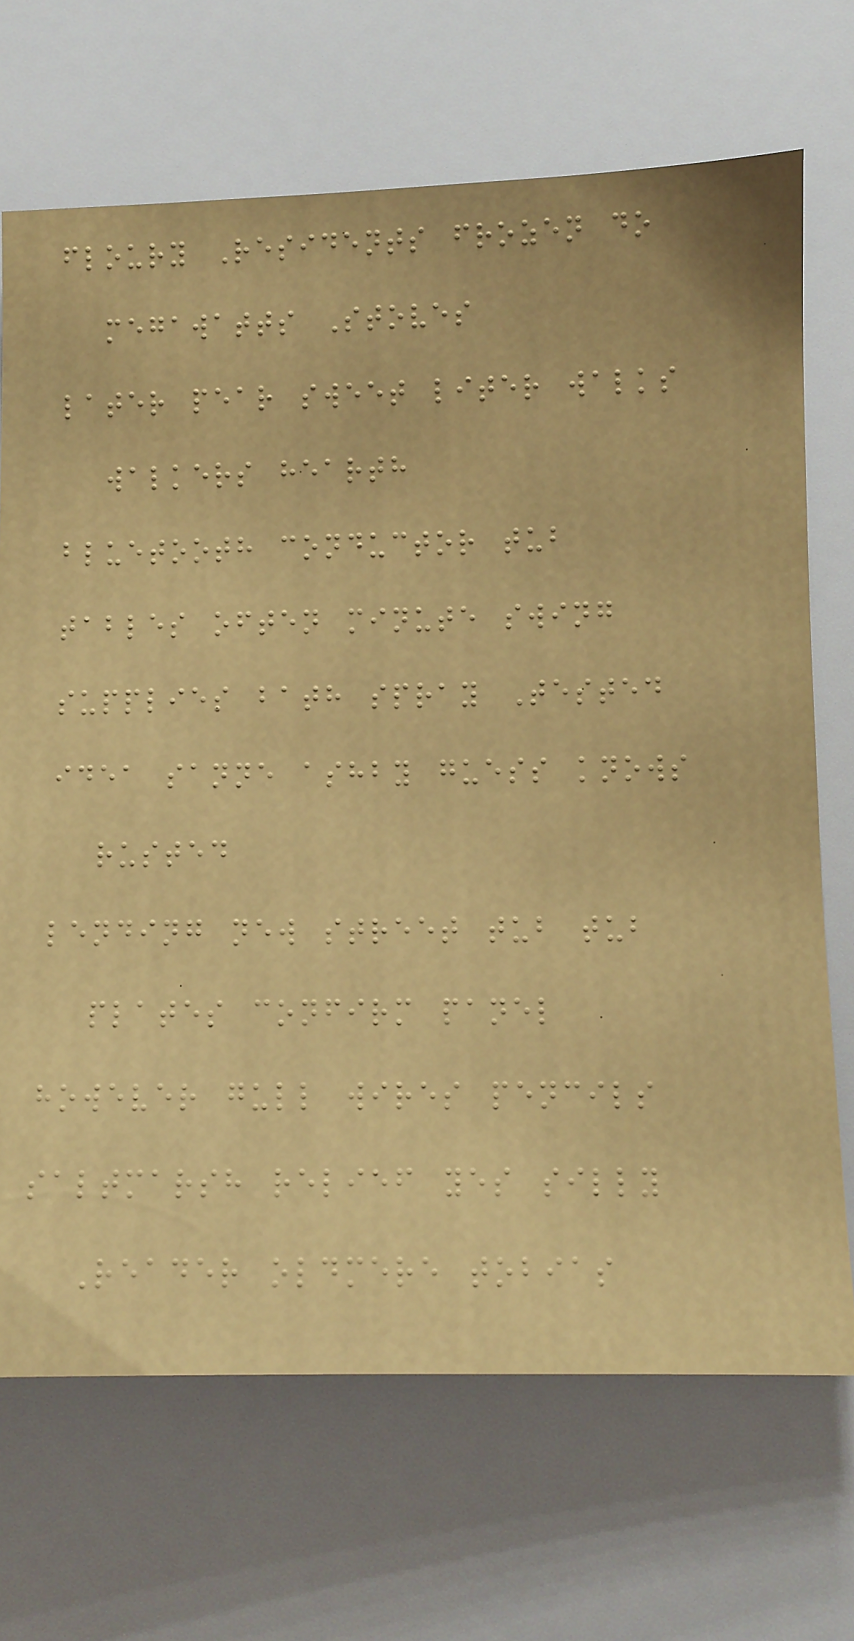floury Residents frozen do
megawatts Stoves
later pear sweet liter walks
walkers hearth
bluetooth conductor tub
tables often minute swing
supplies bath spray Tested
idea sanne ashby guess knows
rusted
lending new street tub tub
plates confirm panel
however gull wires pencils
saltmarsh relief yes silly
Reader oldmere tobias
